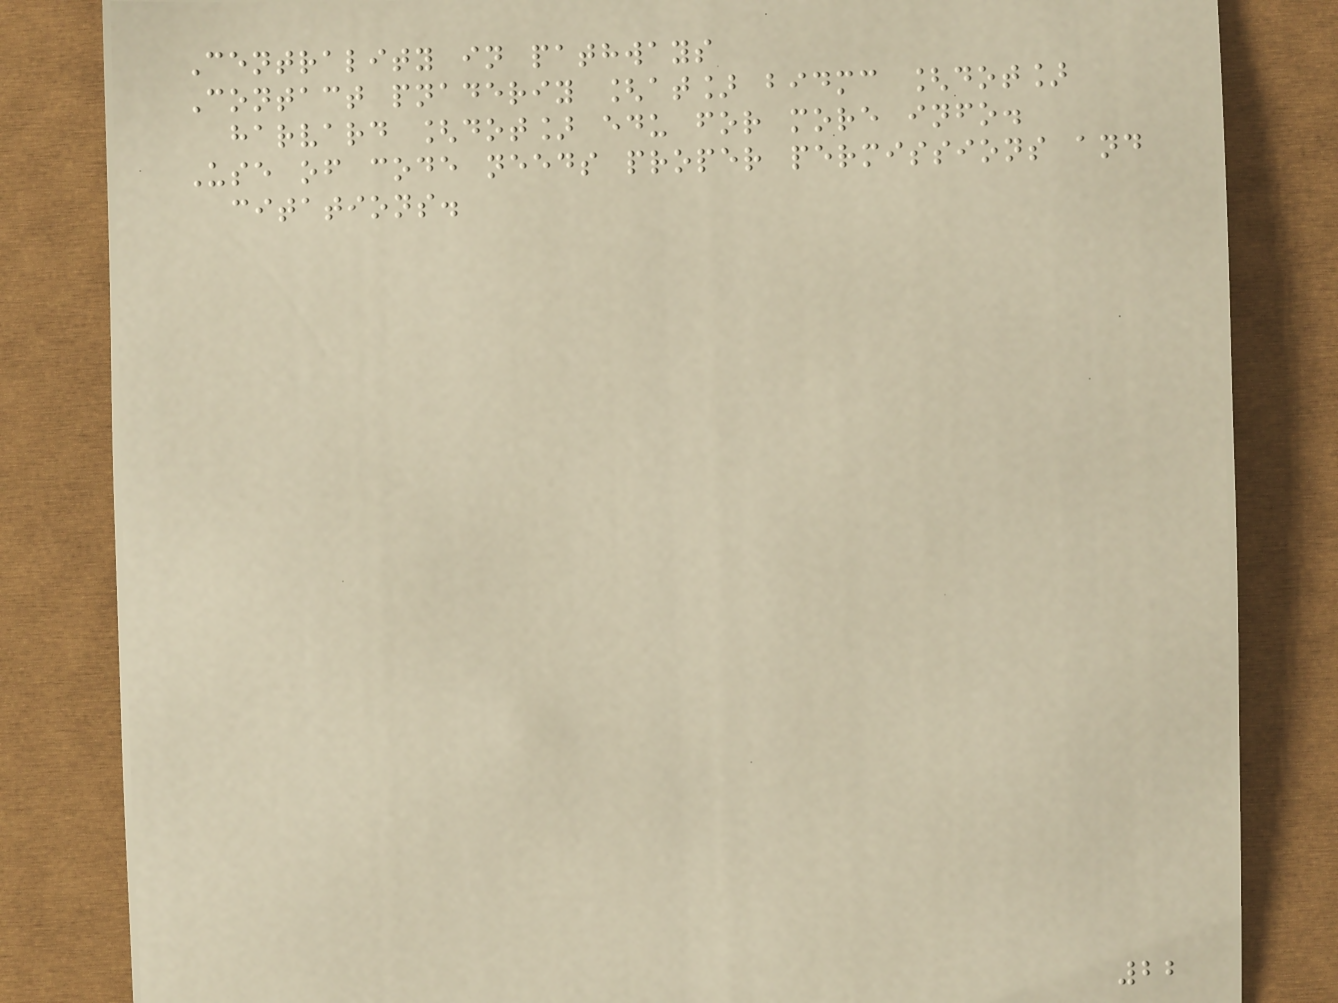Centrality in pathways
Contact pnaderiy [at] bidmc [dot]
harvard [dot] edu for more info.
Use of code needs proper permissions and
citations.
22
